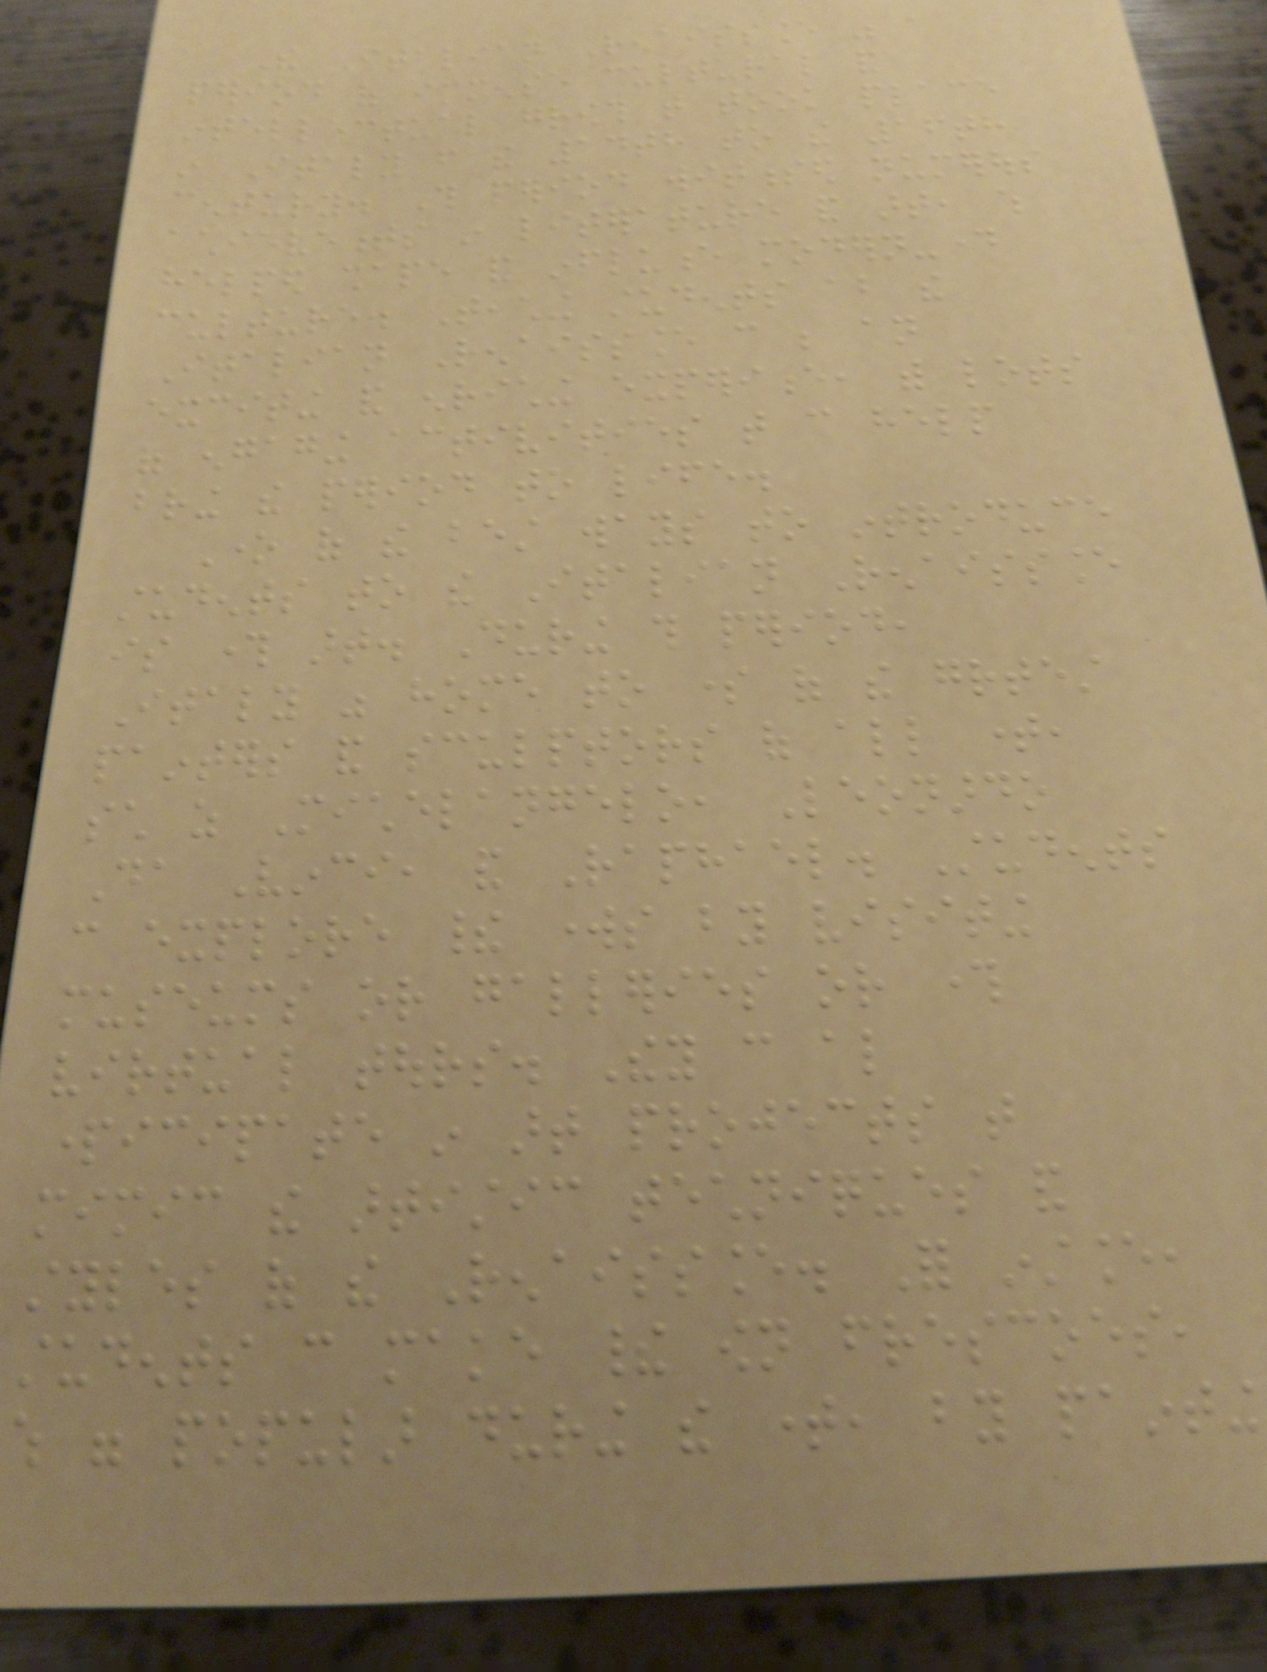The Italian Renaissance was a
period of immense cultural and
intellectual growth that took place
in Italy from the 14th to the 16th
century. This period witnessed numerous
achievements in literature and art, which
helped shape and influence modern-day
culture. Teaching students about the
Italian Renaissance can be an
exciting and enriching experience, with lots
of engaging activities that can help
bring the period to life.
One of the best ways to introduce
students to the Italian Renaissance
is through art. During this period,
Italy was home to some of the greatest
painters and sculptors of all time,
such as Michelangelo, Leonardo
Da Vinci, and Raphael. Students
can explore their works by visiting
museums or galleries or through
virtual tours. They can also
participate in art projects that
mimic the artistic techniques and
styles of the Renaissance. For instance,
students can make their own frescoes,
which were popular during the time, by painting
